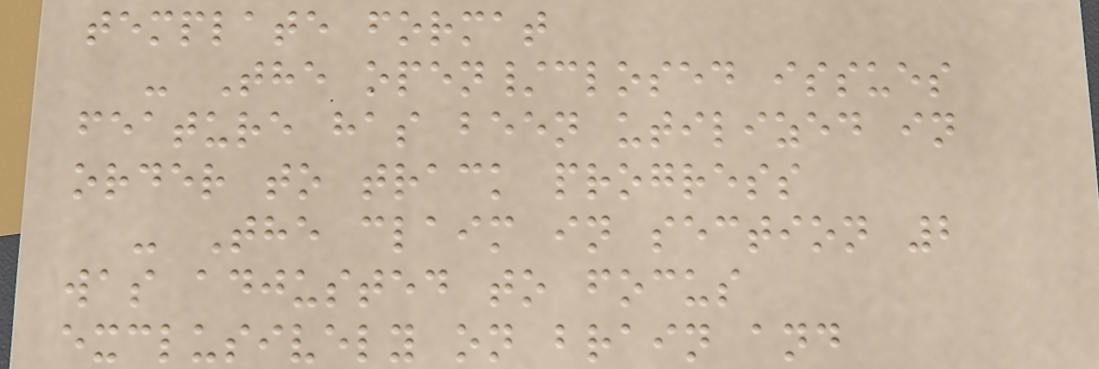template format
- The open/closed issues
feature has been utilized in
order to track progress
- The claim in section 2
was adjusted to focus
exclusively on brain and
